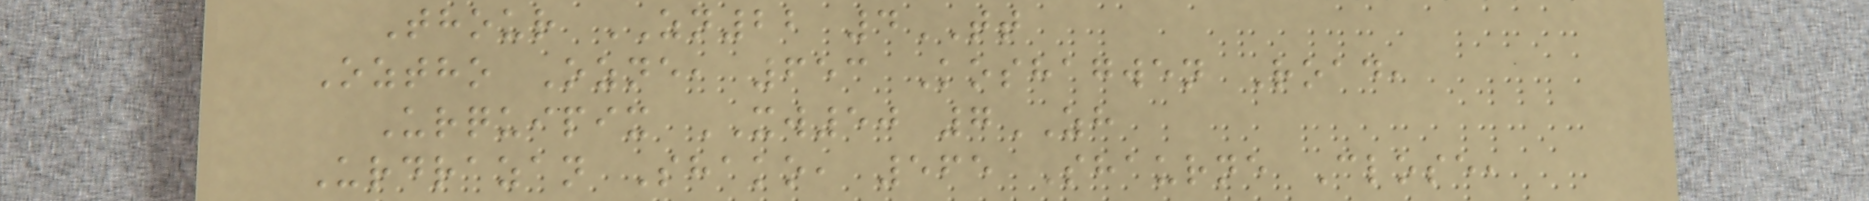Thour ZN22 4TT
Oztho Ozne, 653 Koshagwen Road,
Urquipix XW50 7ZH
Urdrazan Shako, 565 Shaurne Close,
